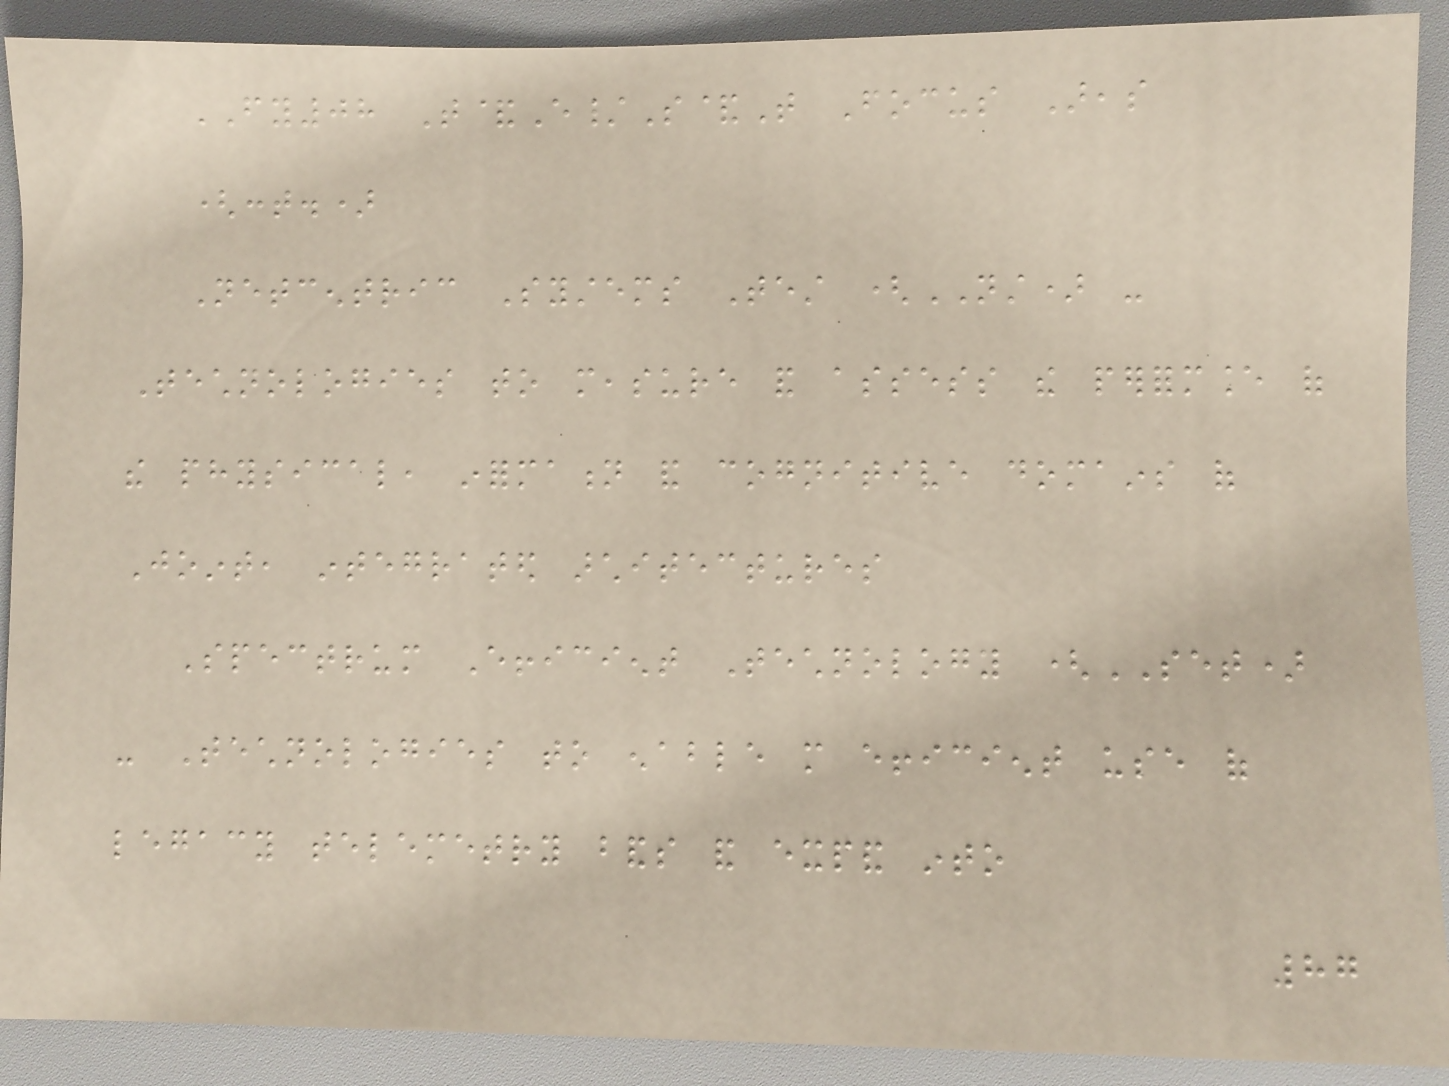FY08 T&E/S&T Focus Areas
(cont.)
Netcentric Systems Test (NST) -
Technologies to measure and assess the performance of
the physical, information and cognitive domains of
Joint, integrated architectures
Spectrum Efficient Technology (SET)
- Technologies to enable more efficient use of
legacy telemetry bands and expand into
87
